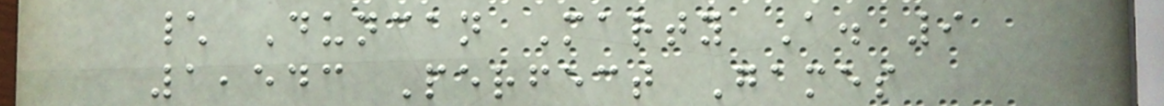\ Duncan Marty A. 9
1,543 Perfect Games
